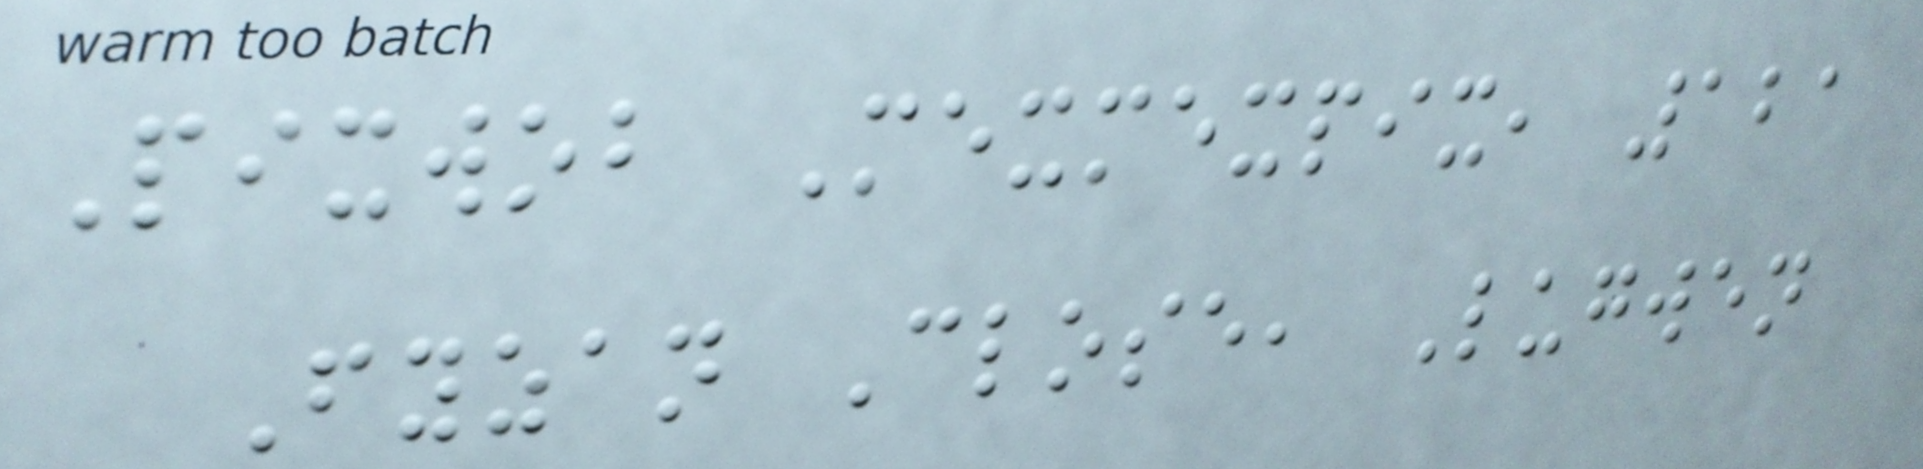Pixwob Mexmexpix, 121
Fyzan Close, Lugwen
